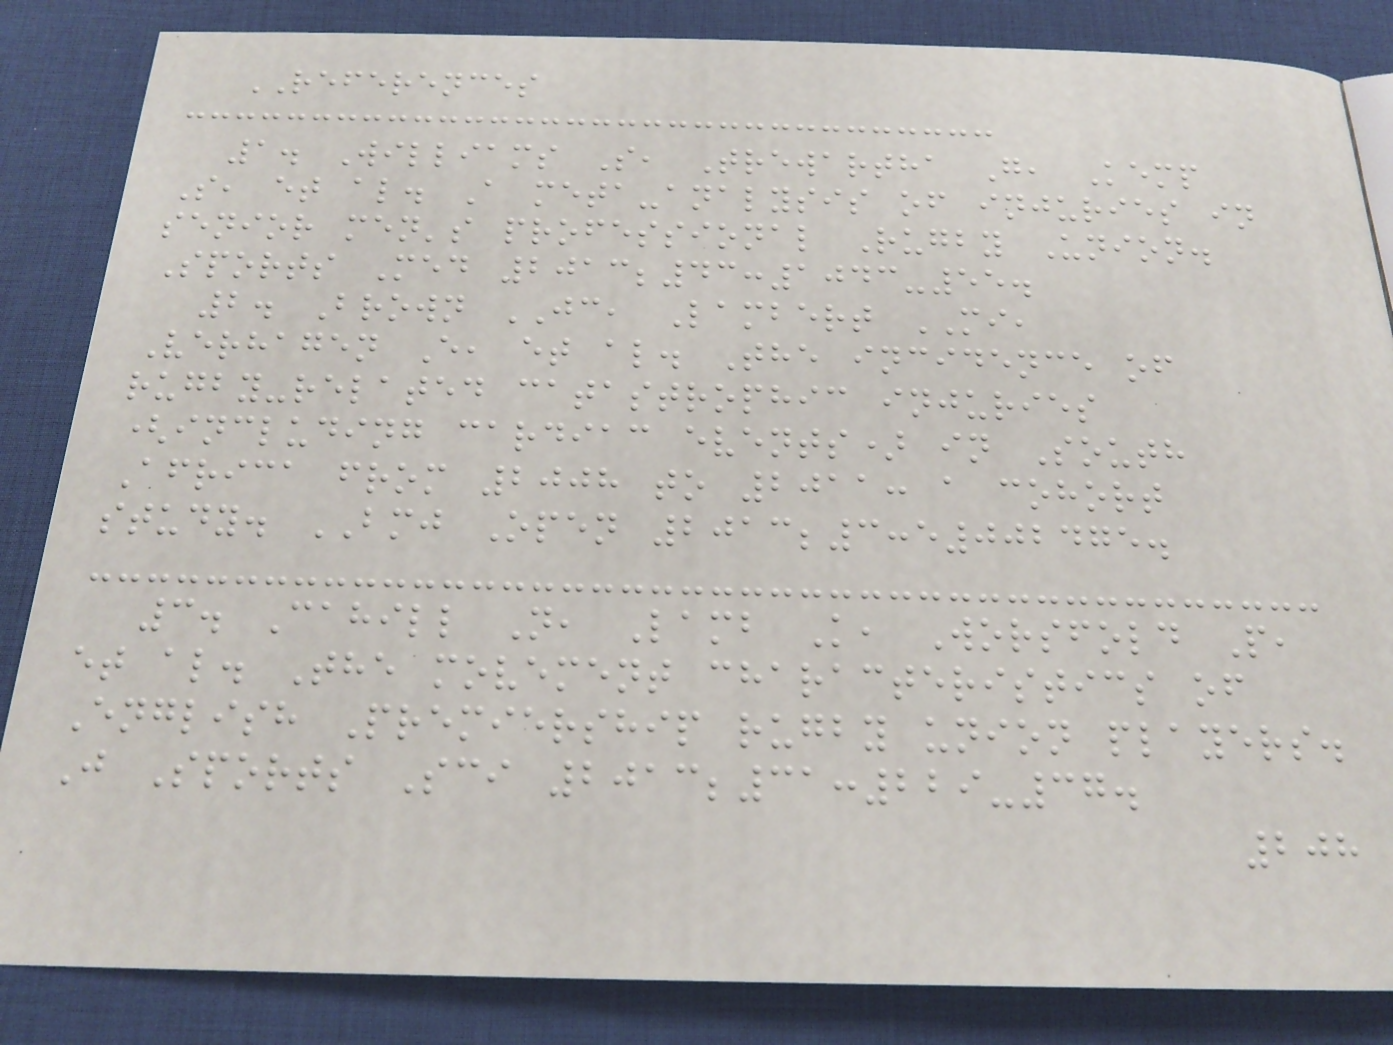REFERENCES
1. Williams S, Trewartha G, Kemp
S, et al. A meta-analysis of injuries in
senior men's professional Rugby Union.
Sports Med 2013;43:1043-55.
2. Brown JC, Lambert MI,
Verhagen E, et al. The incidence of
rugby-related catastrophic injuries
(including cardiac events) in South
Africa from 2008 to 2011: a cohort
study. BMJ Open 2013;3:e002475.
3. Cahill N, Lamb K, Worsfold P,
et al. The movement characteristics of
English Premiership rugby union players.
J Sports Sci 2013;31:229-37.
208
